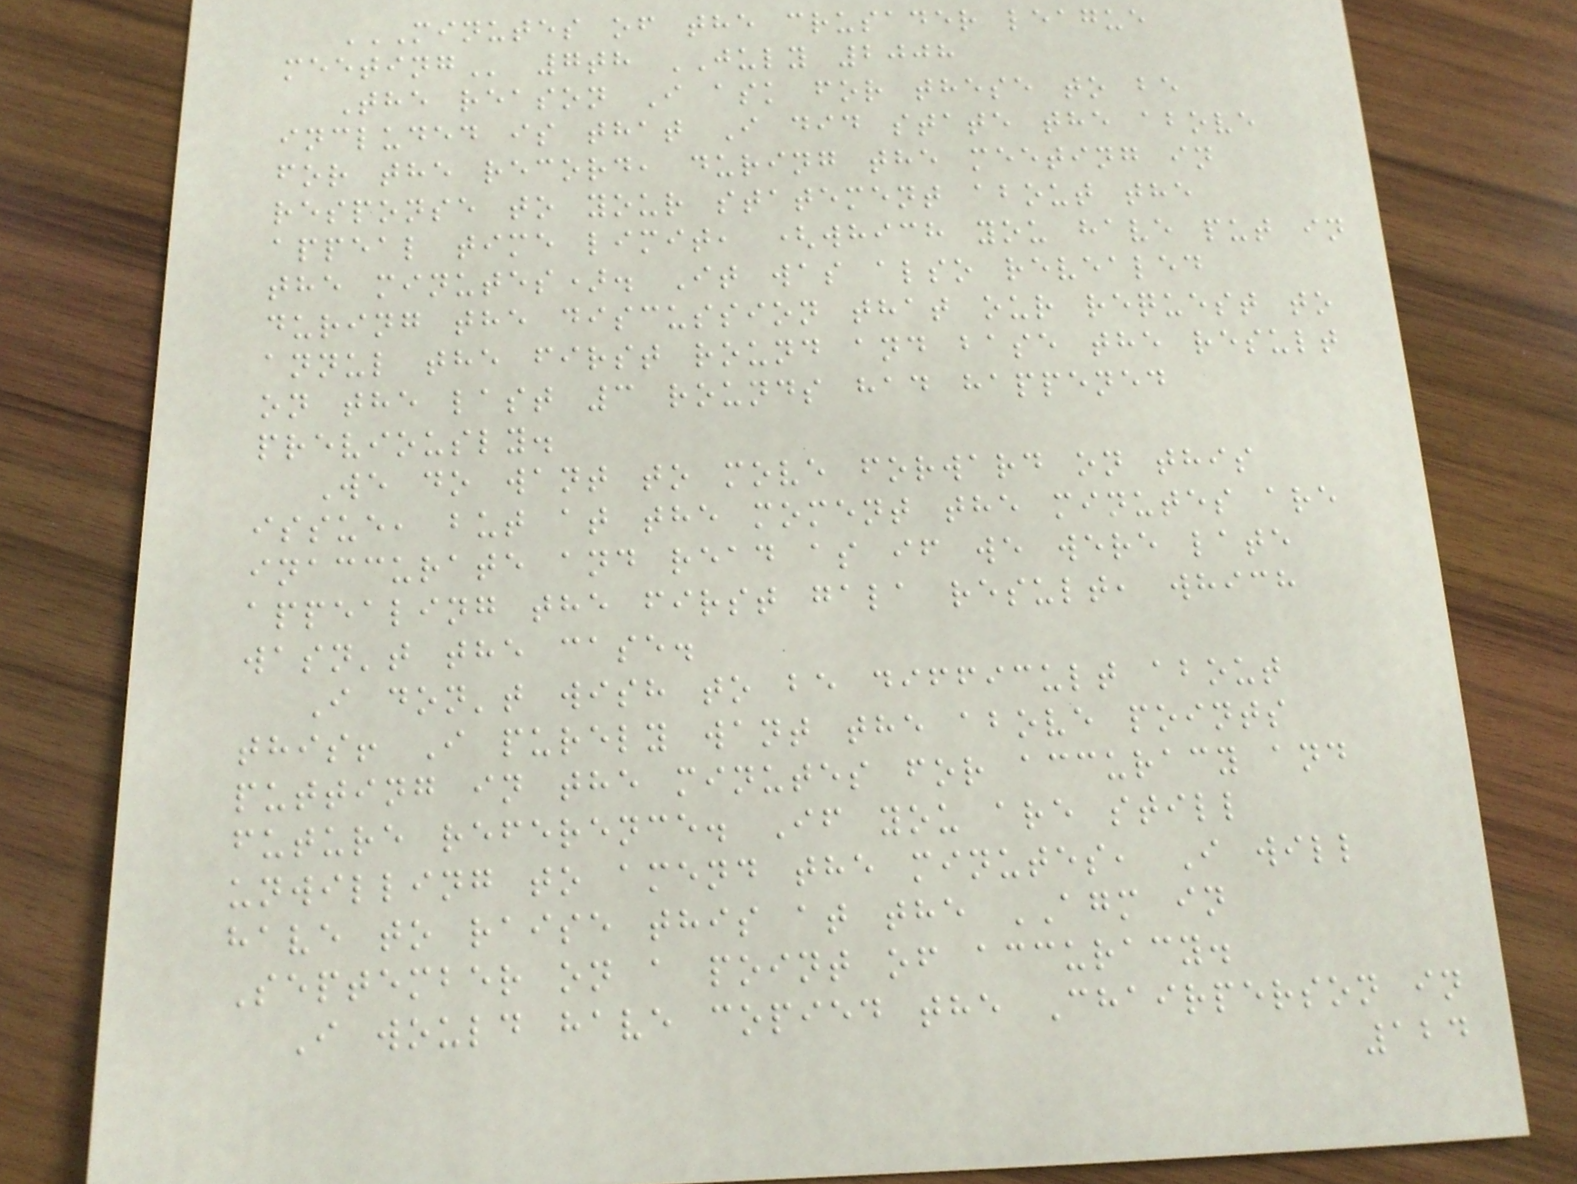MINUTES OF THE CRUSADER LEAGUE
MEETING 7th JULY 2008
The reason I ask for these to be
included is that I did state the above
for the record, during the meeting in
response to your statement about the
appeal time limit, (which you have put in
the minutes). It was also revealed
during the discussion that our request to
annul the first round and base the result
on the last 3 rounds had happened
previously.
We do want to move forward on this
issue, but at the moment the minutes are
inaccurate and read as if we were late
appealing the first gala result, which
wasn't the case.
I don't wish to be difficult about
this! I purely want the above points
putting in the minutes for accuracy and
future reference. If you are still
unwilling to amend the minutes, I will
have to raise this at the AGM in
September on a point of accuracy.
I would have copied the Chairperson in
124
